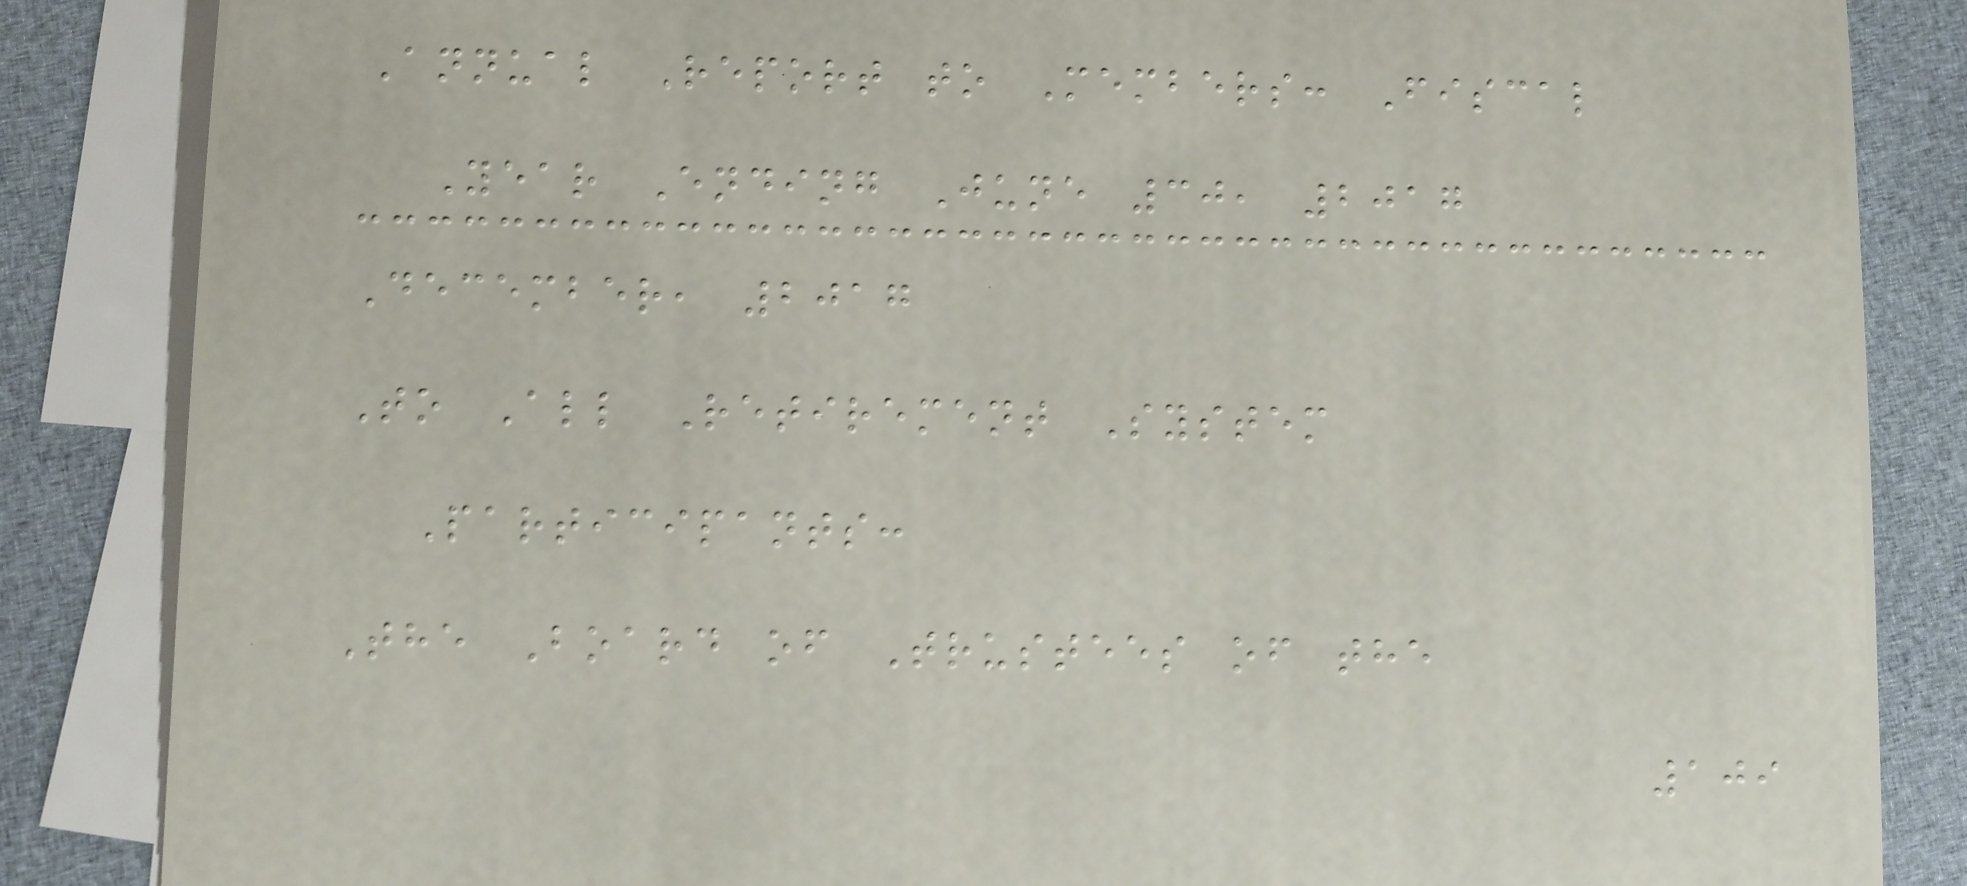Annual Report to Members: Fiscal
Year Ending June 30, 2017
December, 2017
To All Retirement System
Participants:
The Board of Trustees of the
109
